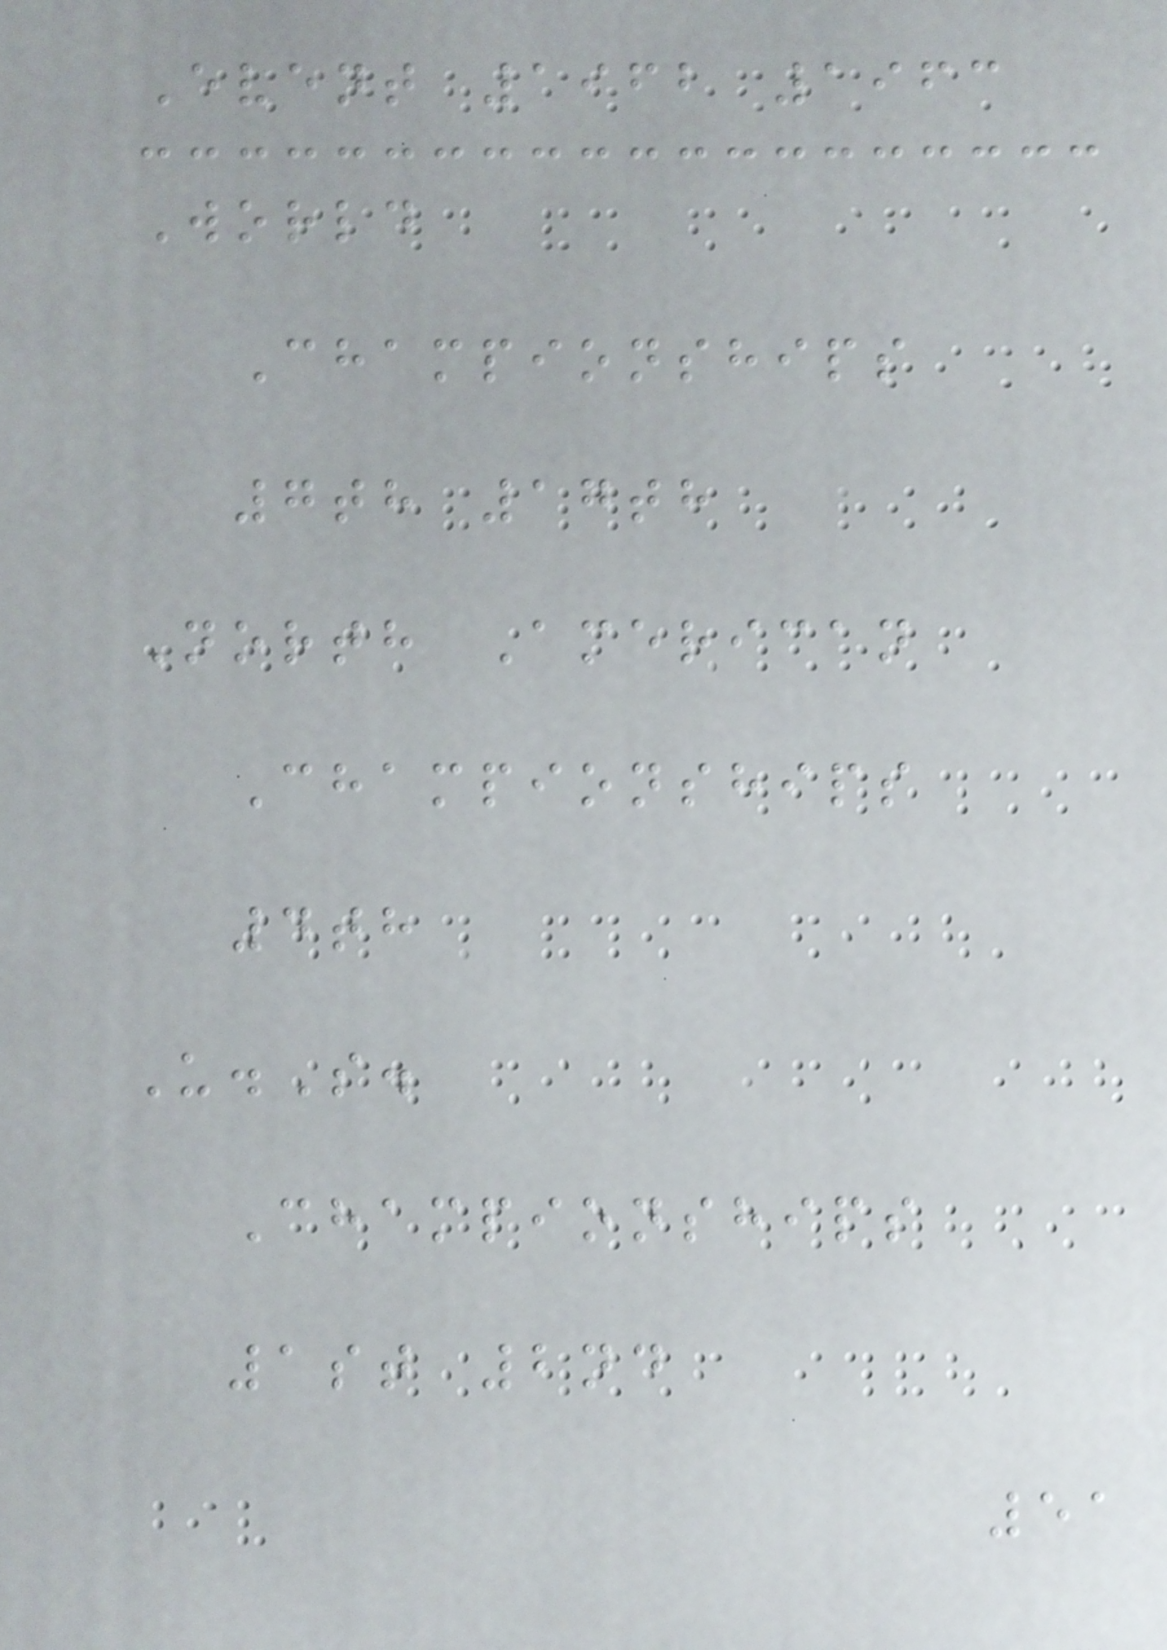Event 1962 1963
World
Championships
7th 17th
North American
Championships
4th
U.S.
Championships
1st 2nd
51
